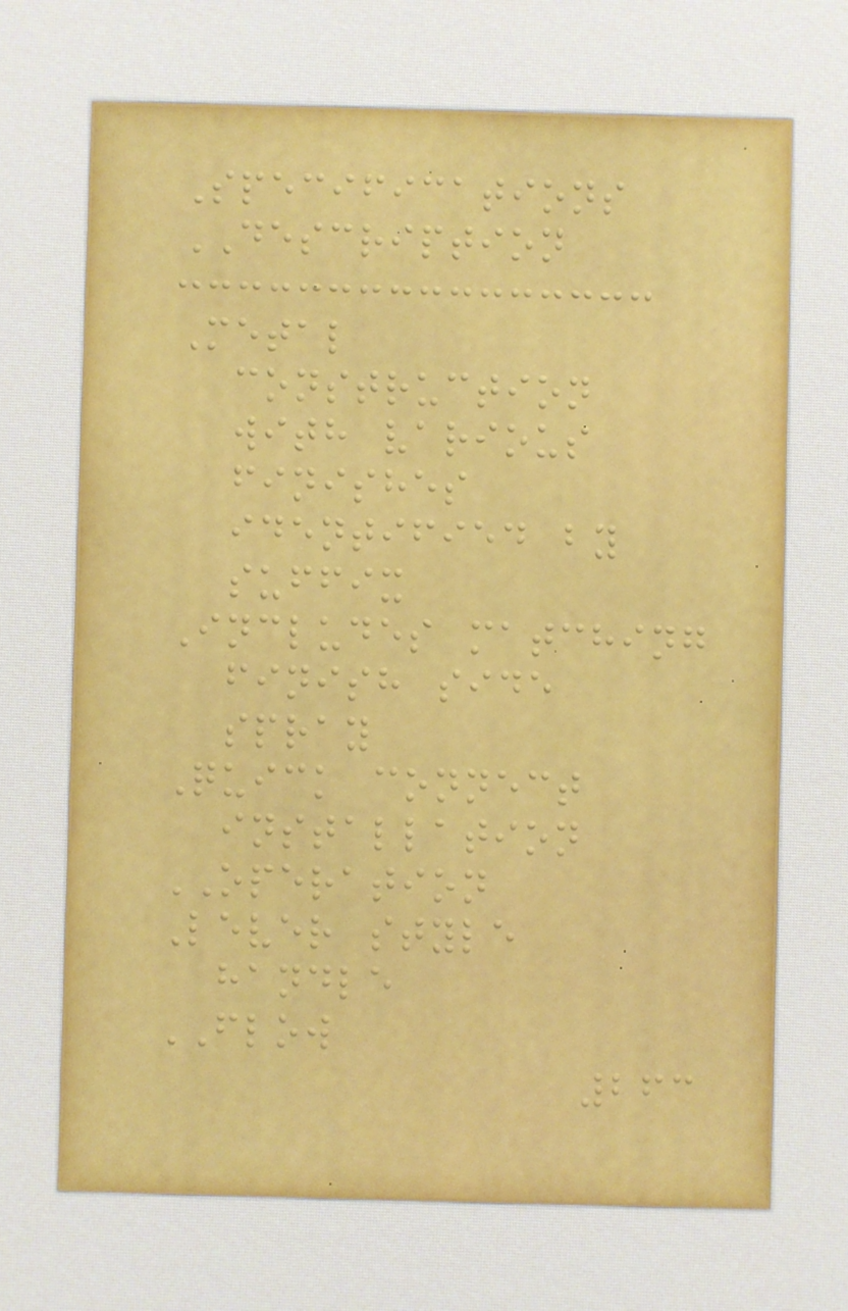Specifications
DESCRIPTION
Metal
construction
with various
finishes
identified by
suffix
Includes matching
finish side
spray
Quick connect
installation
OPERATION
Lever style
handle
FLOW
263
